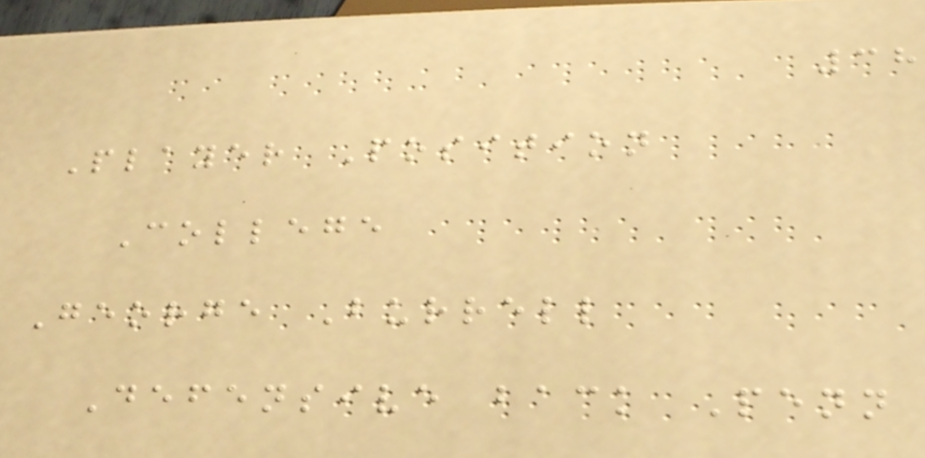38
Player Position
College
George Burrell
Defensive back Penn
